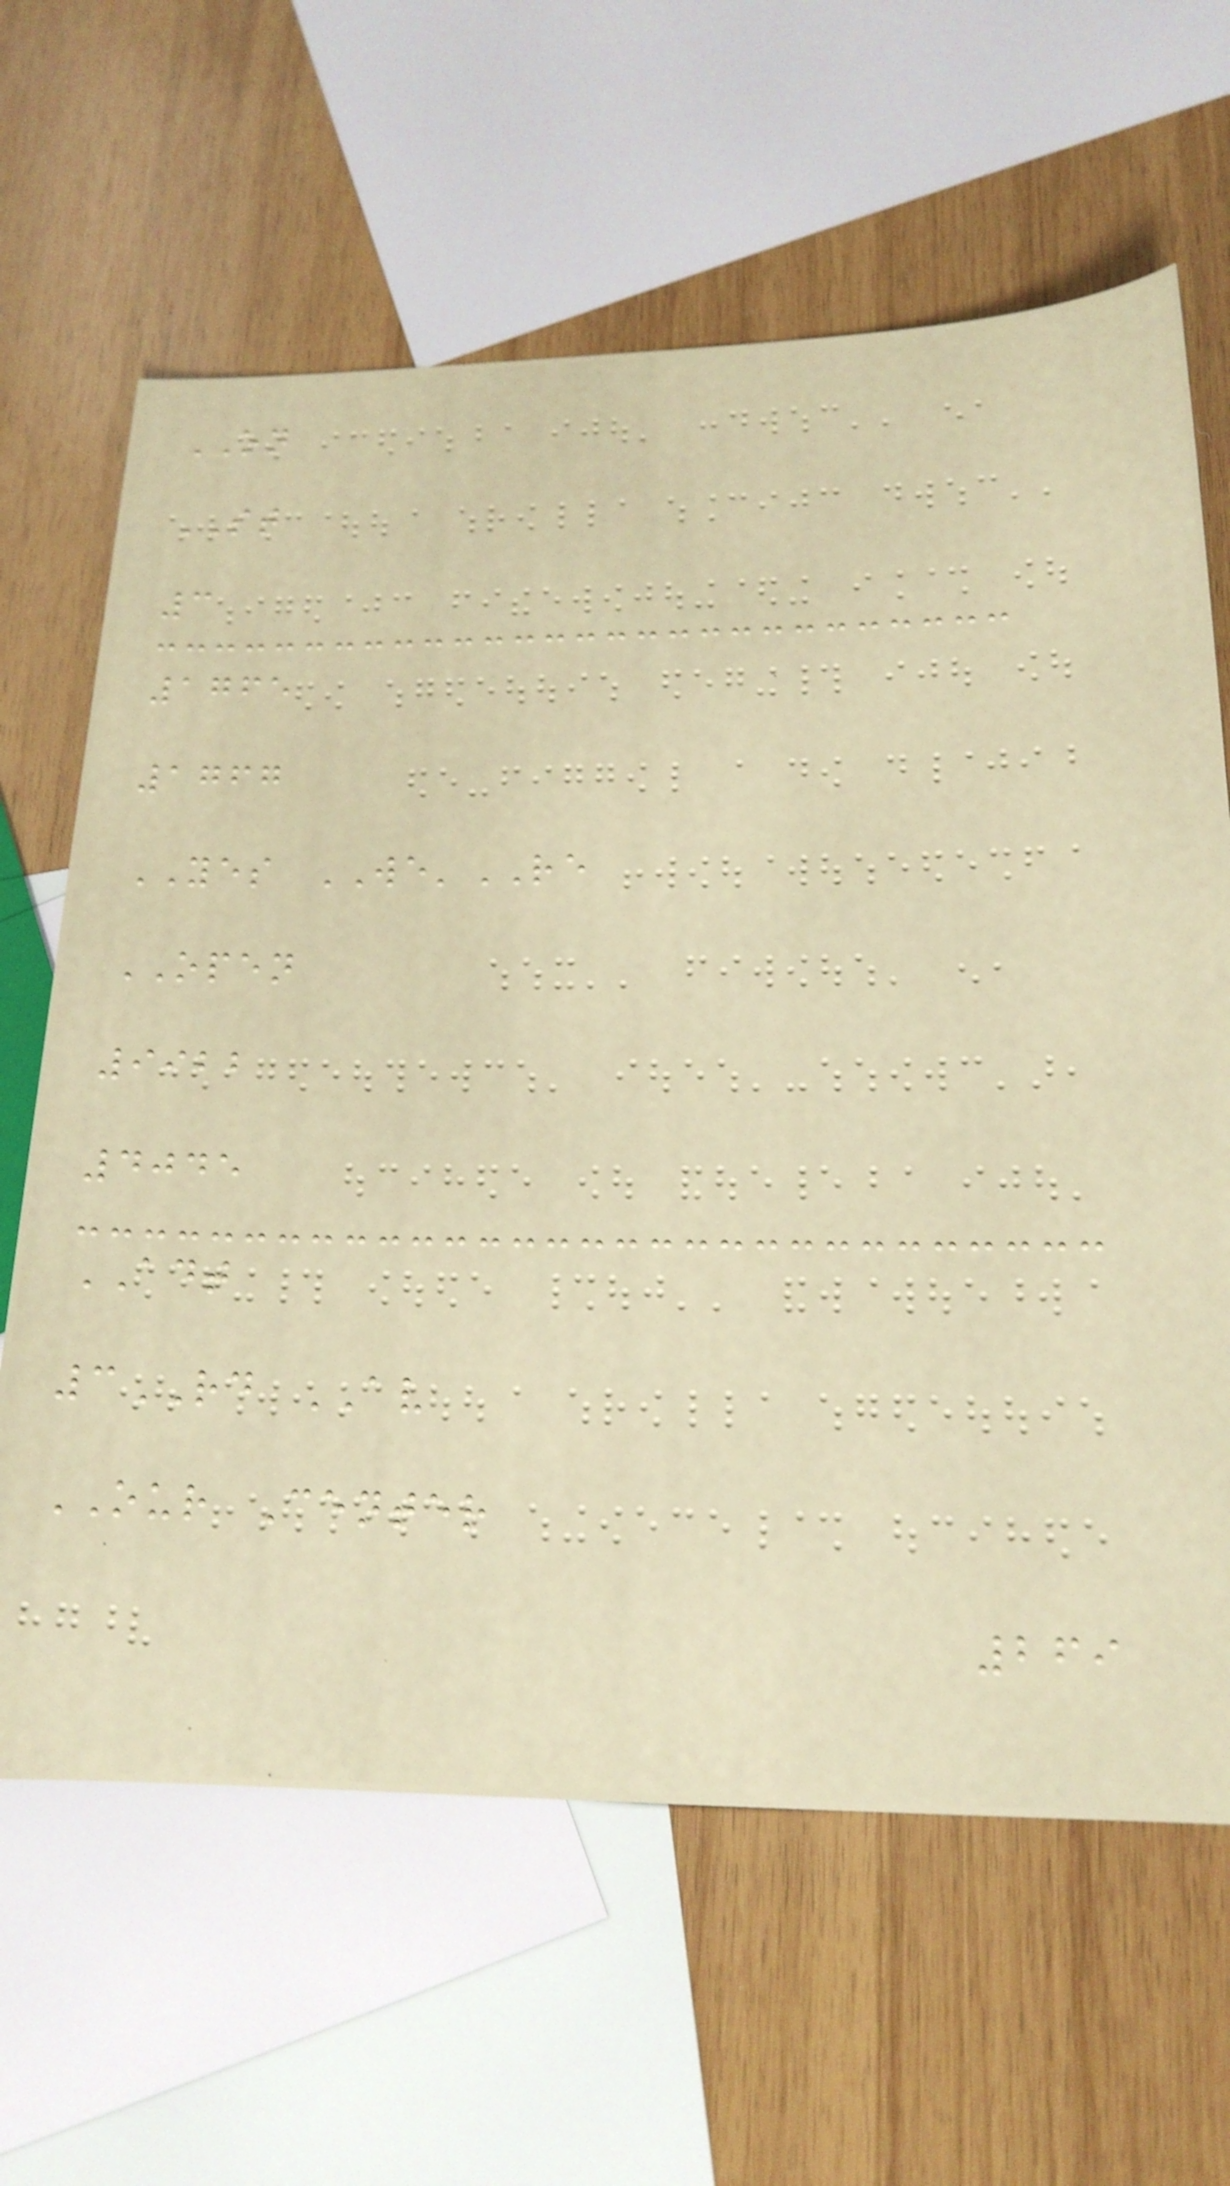ON
ST
3
1765
1767
YES WE'RE
OPEN
9922
4045
ADT
3RD AV
OUR Center
269
